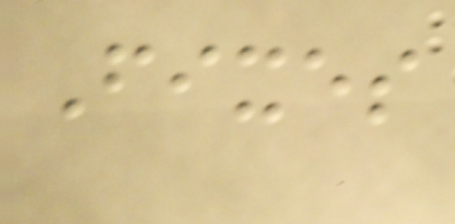Fixes
